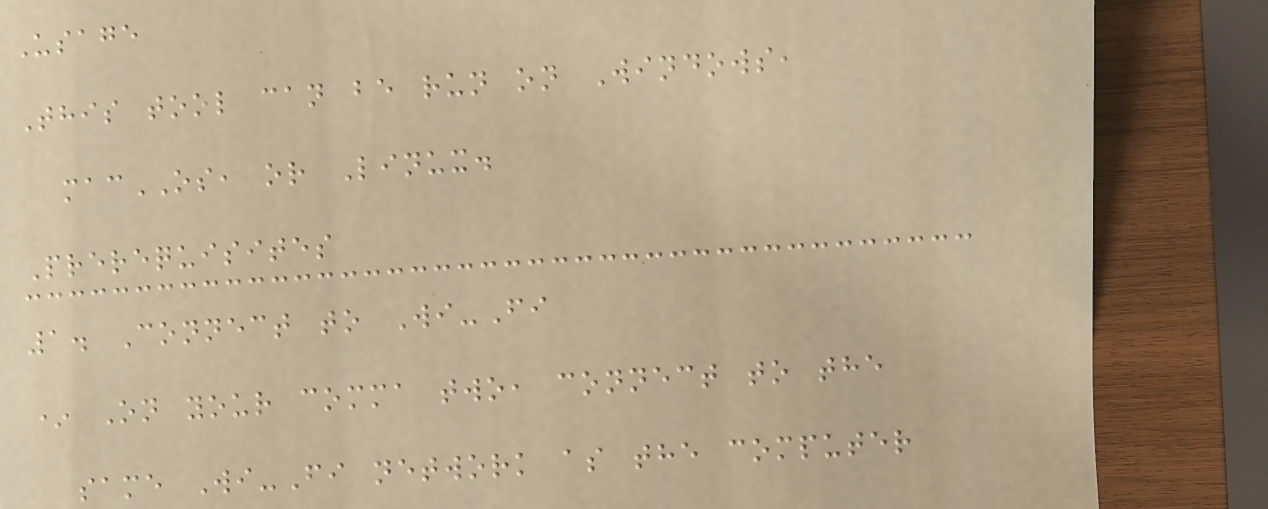Usage
This tool can be run on Windows,
macOS, or Linux.
Prerequisites
1. Connect to Wi-Fi
* On your comma two, connect to the
same Wi-Fi network as the computer
